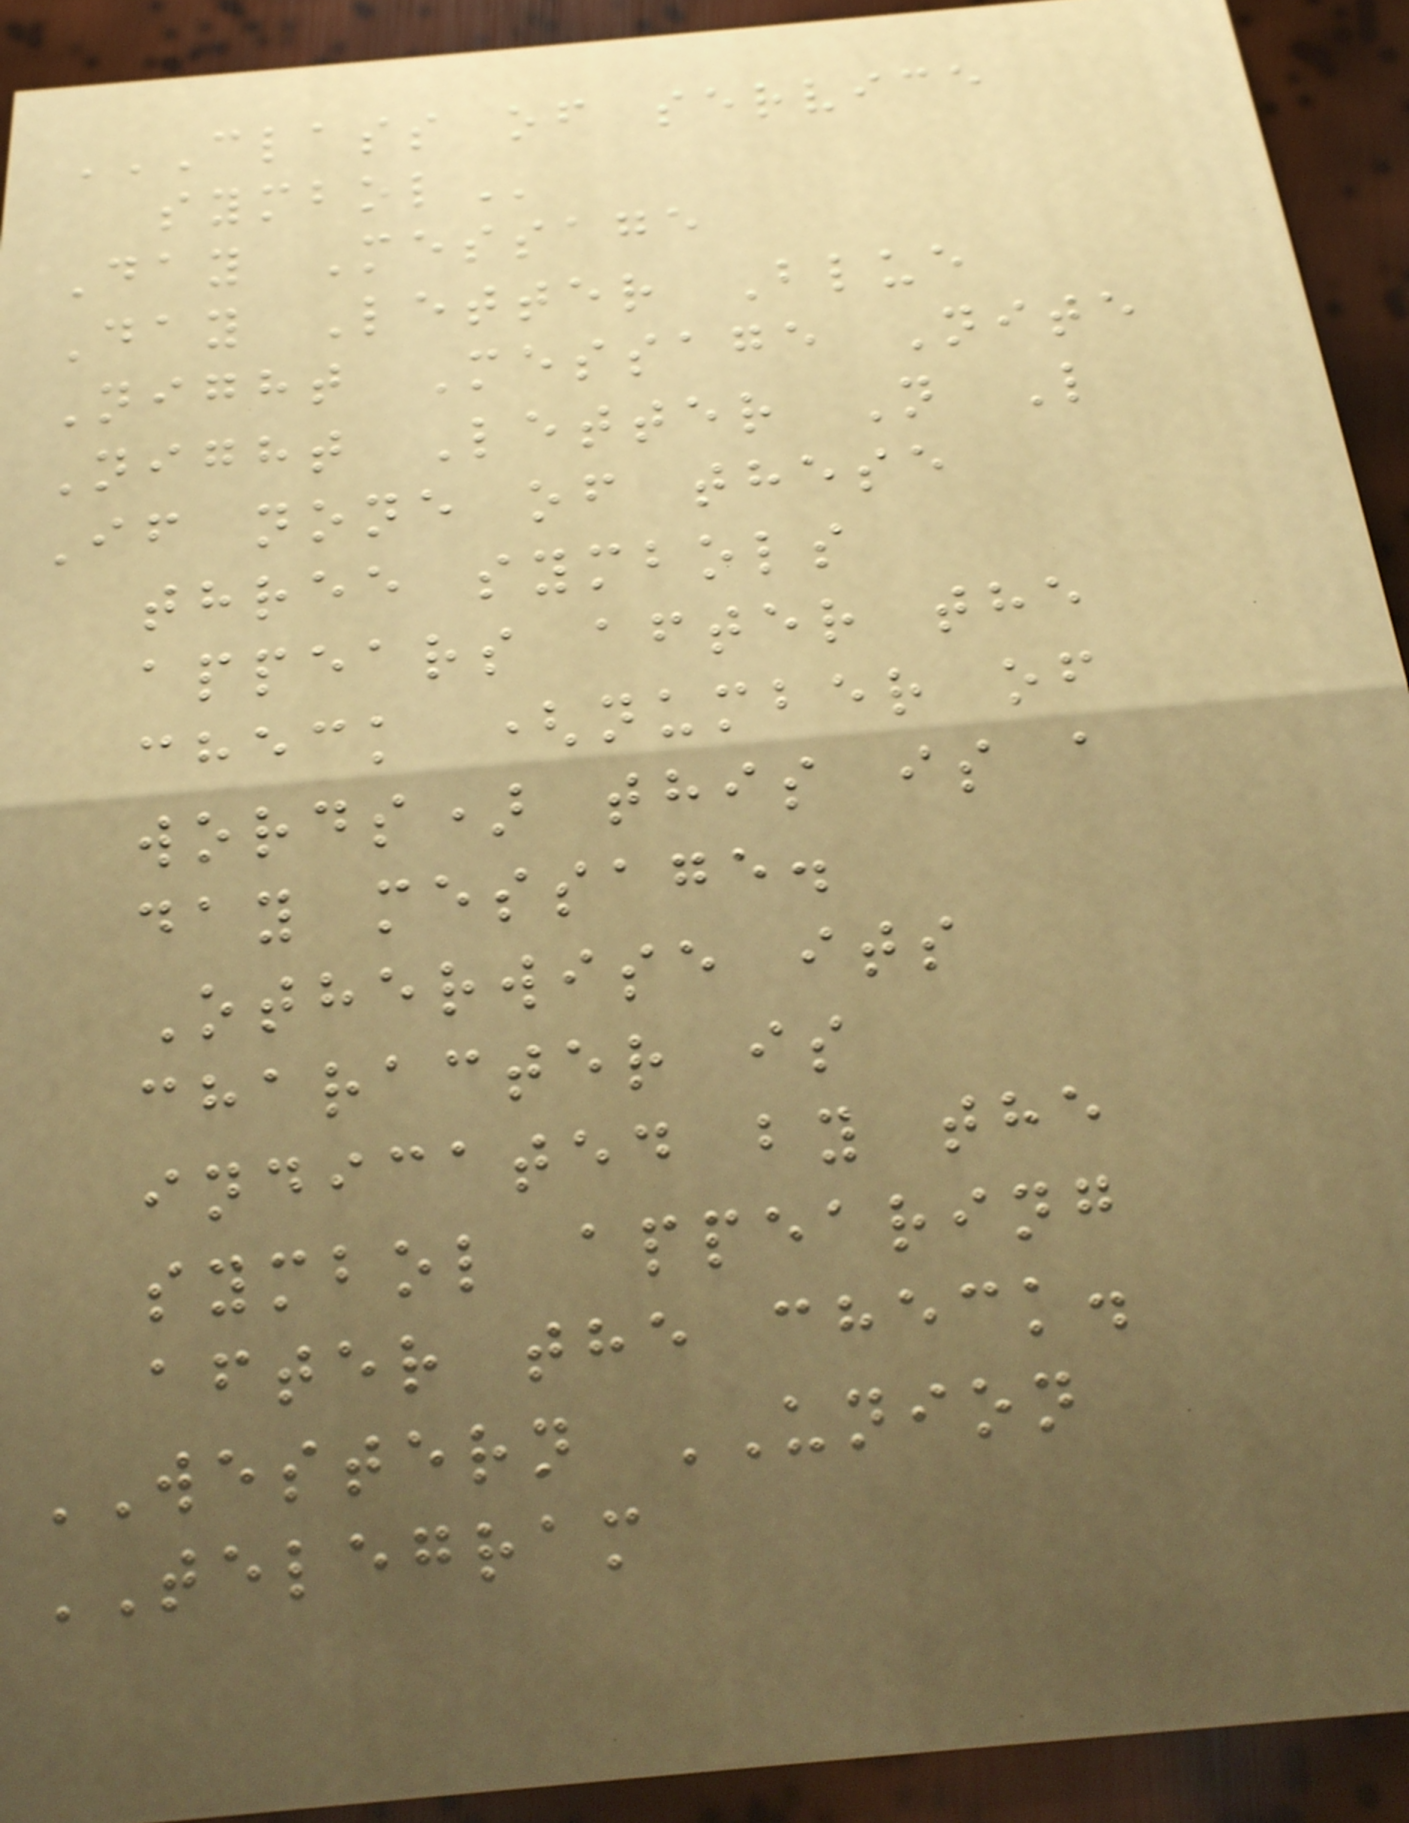CLASS OF SERVICE
SYMBOL
Day Message
Day Letter Blue
Night Message Nite
Night Letter N L
If none of these
three symbols
appears after the
check (number of
words) this is a
day message.
Otherwise its
character is
indicated by the
symbol appearing
after the check.
WESTERN UNION
TELEGRAM
